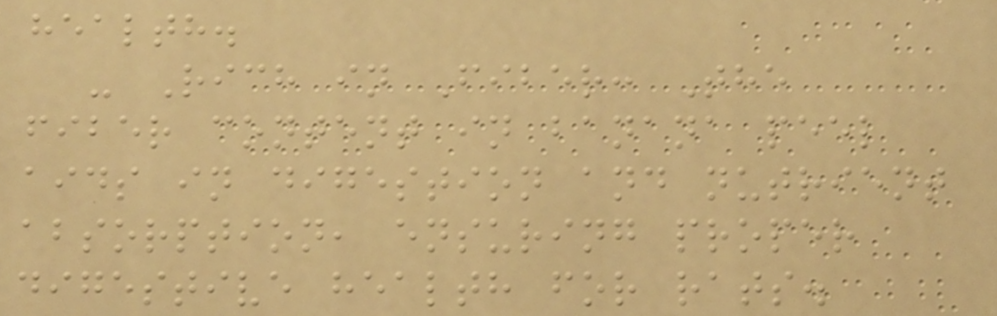health.
- Rich in Fiber: The
fiber content in banana peel
aids in digestion and nutrient
absorption, ensuring proper
digestive health for rats.
